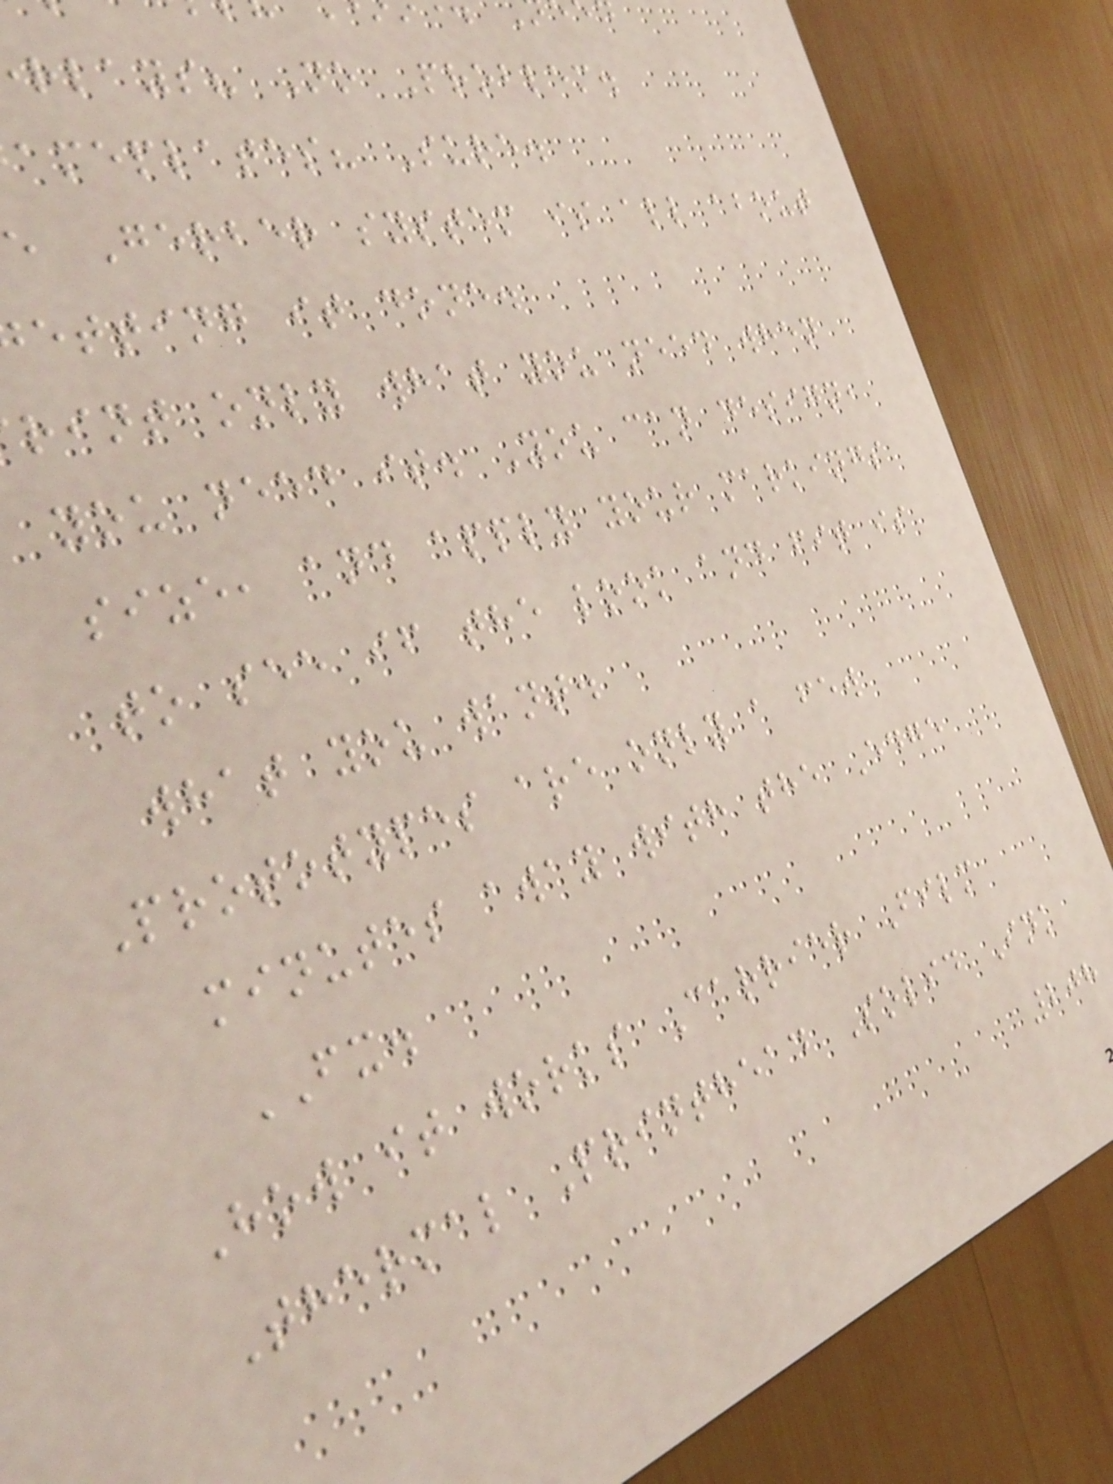rlays? No Problem.
ameplates? Sure.
e Gerber system is all about
etting it done.
rint only what you need when
you need it. You can design,
size, and apply your markings
to see if the look and fit is
what you want.
Prototypes are only a few
minutes away with the Edge
FX.
How it works Carrier Film
Thermal Printhead Solid Ink
208
